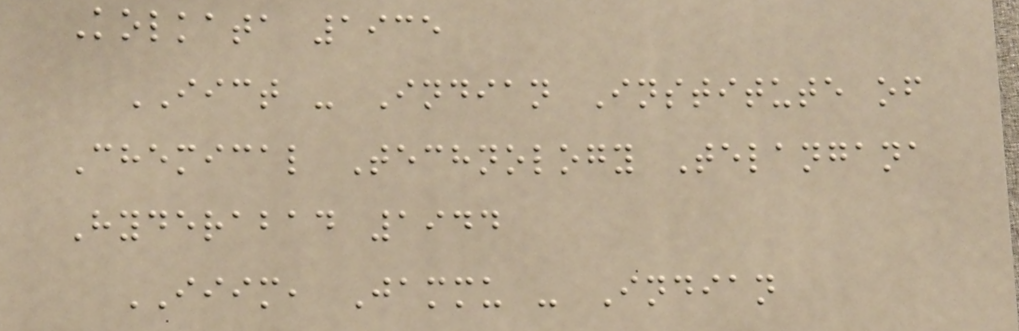Kolkata 1935
IICT - Indian Institute of
Chemical Technology Telangana
Hyderabad 1944
IIIM, Jammu - Indian
